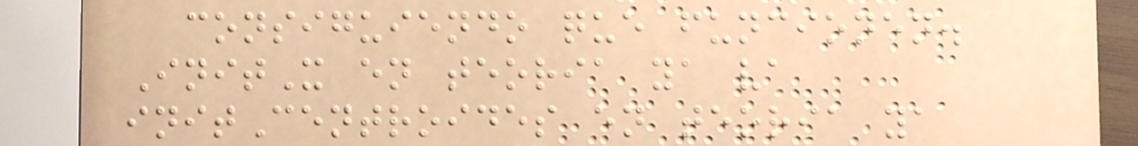consiguiendo que funcionen.
InitX en teoria ya va
initCentroides en teoria ya
